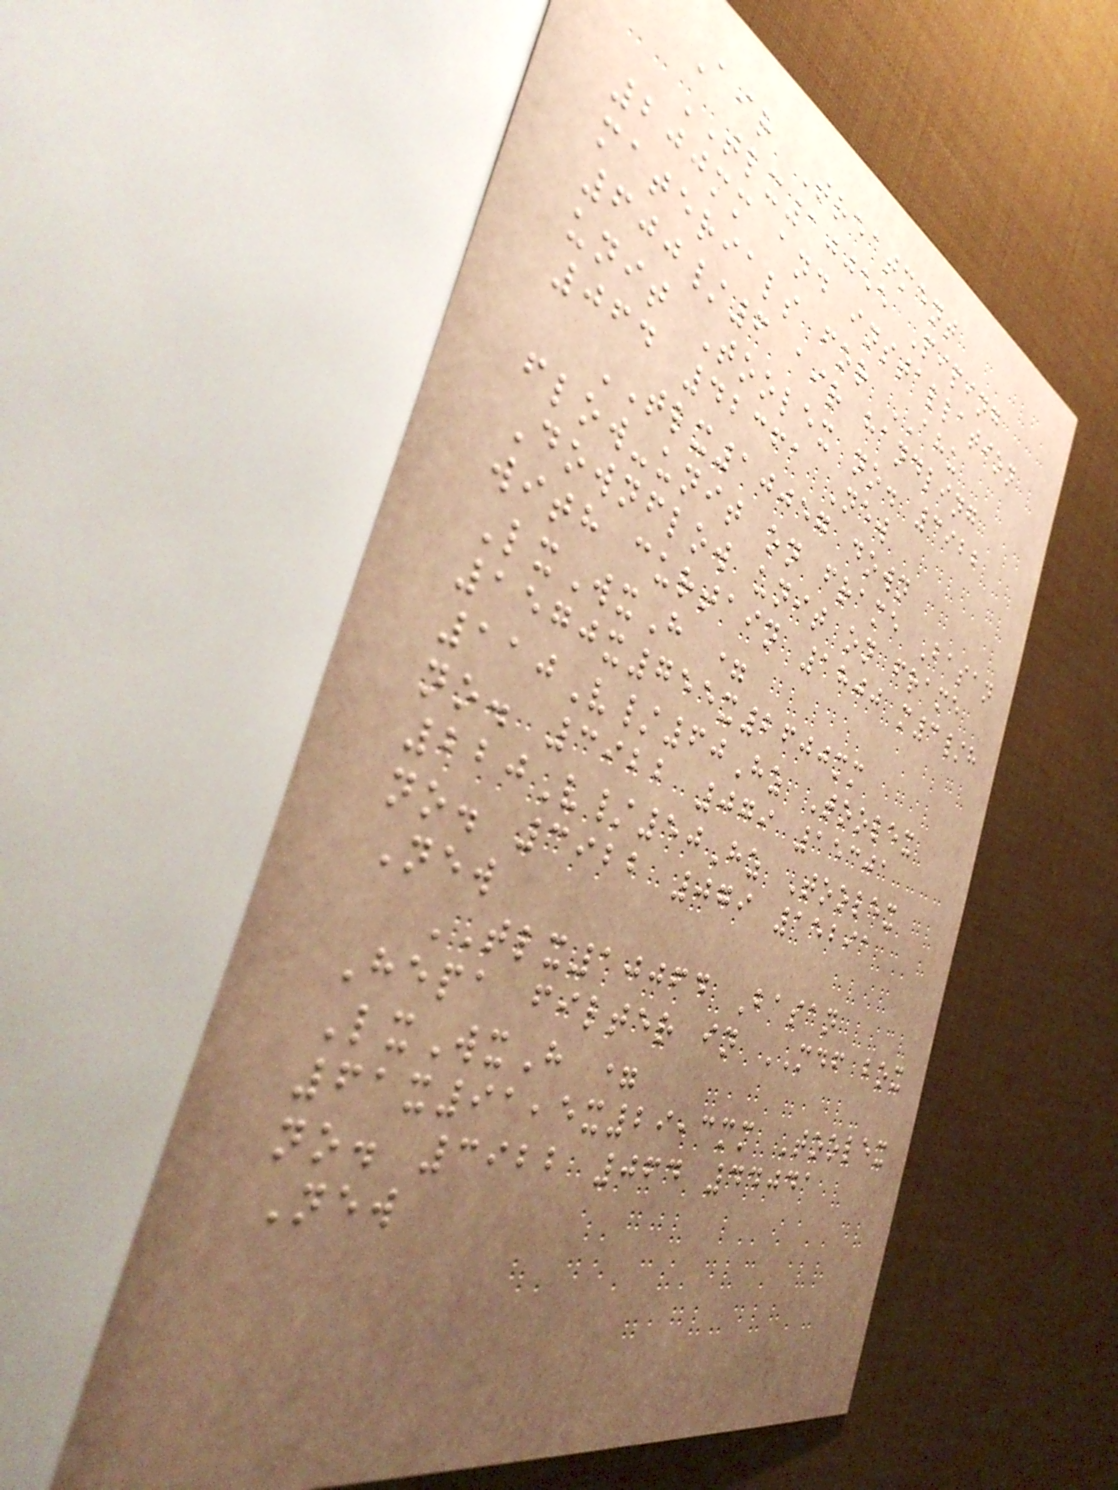Air Treatment
TLX10055 Piping
200mm and installation
materials for AHU
600/6 air handling
unit Toolex no. 3922
064 42361 New
TLX10057 down
flow-unit on frame Basan
Downflow unit on frame
with curtain 1800 m3/h
LxWxH =
1570x755x2600mm
110V/60Hz Toolex
no. 3922 079 15301
220V/50Hz Toolex
no. 3922 079 15291
New
TLX10064 Basan
Hepa filter in MDF box
LxWxH =
61x91,5x29,3mm Toolex
no. 3922 064 44041
New
